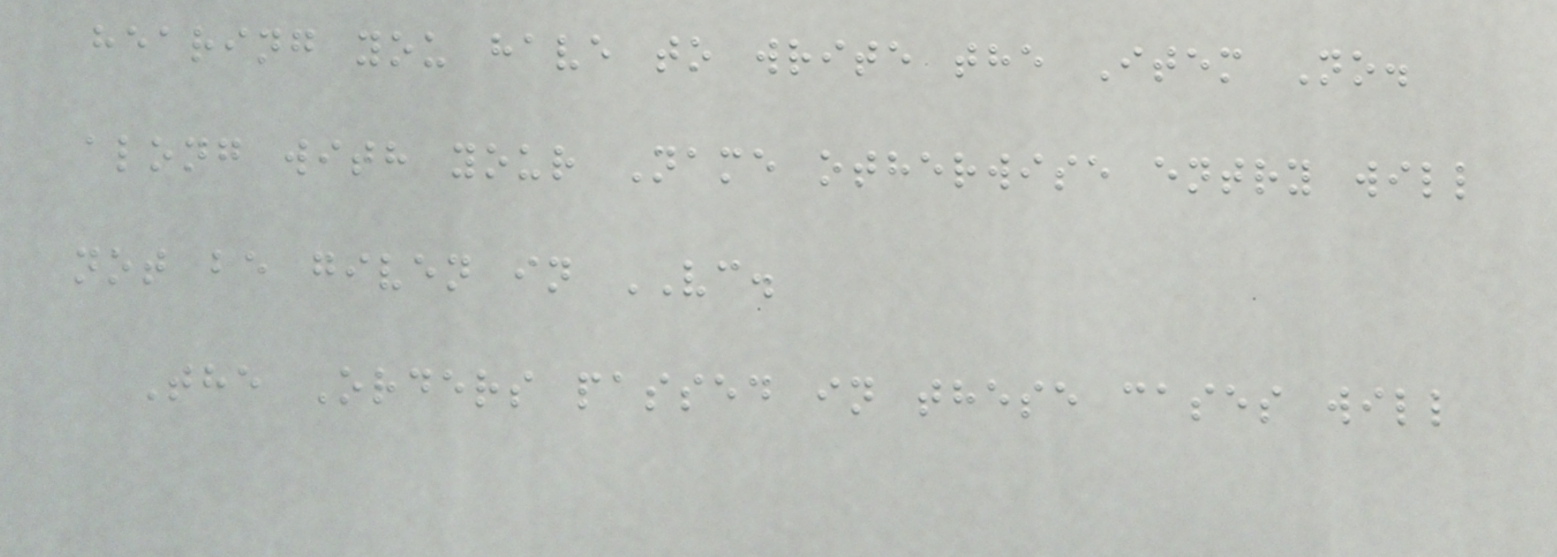hearing you have to write the Item No.
along with your Name otherwise entry will
not be given in VC.
The Orders passed in these cases will
